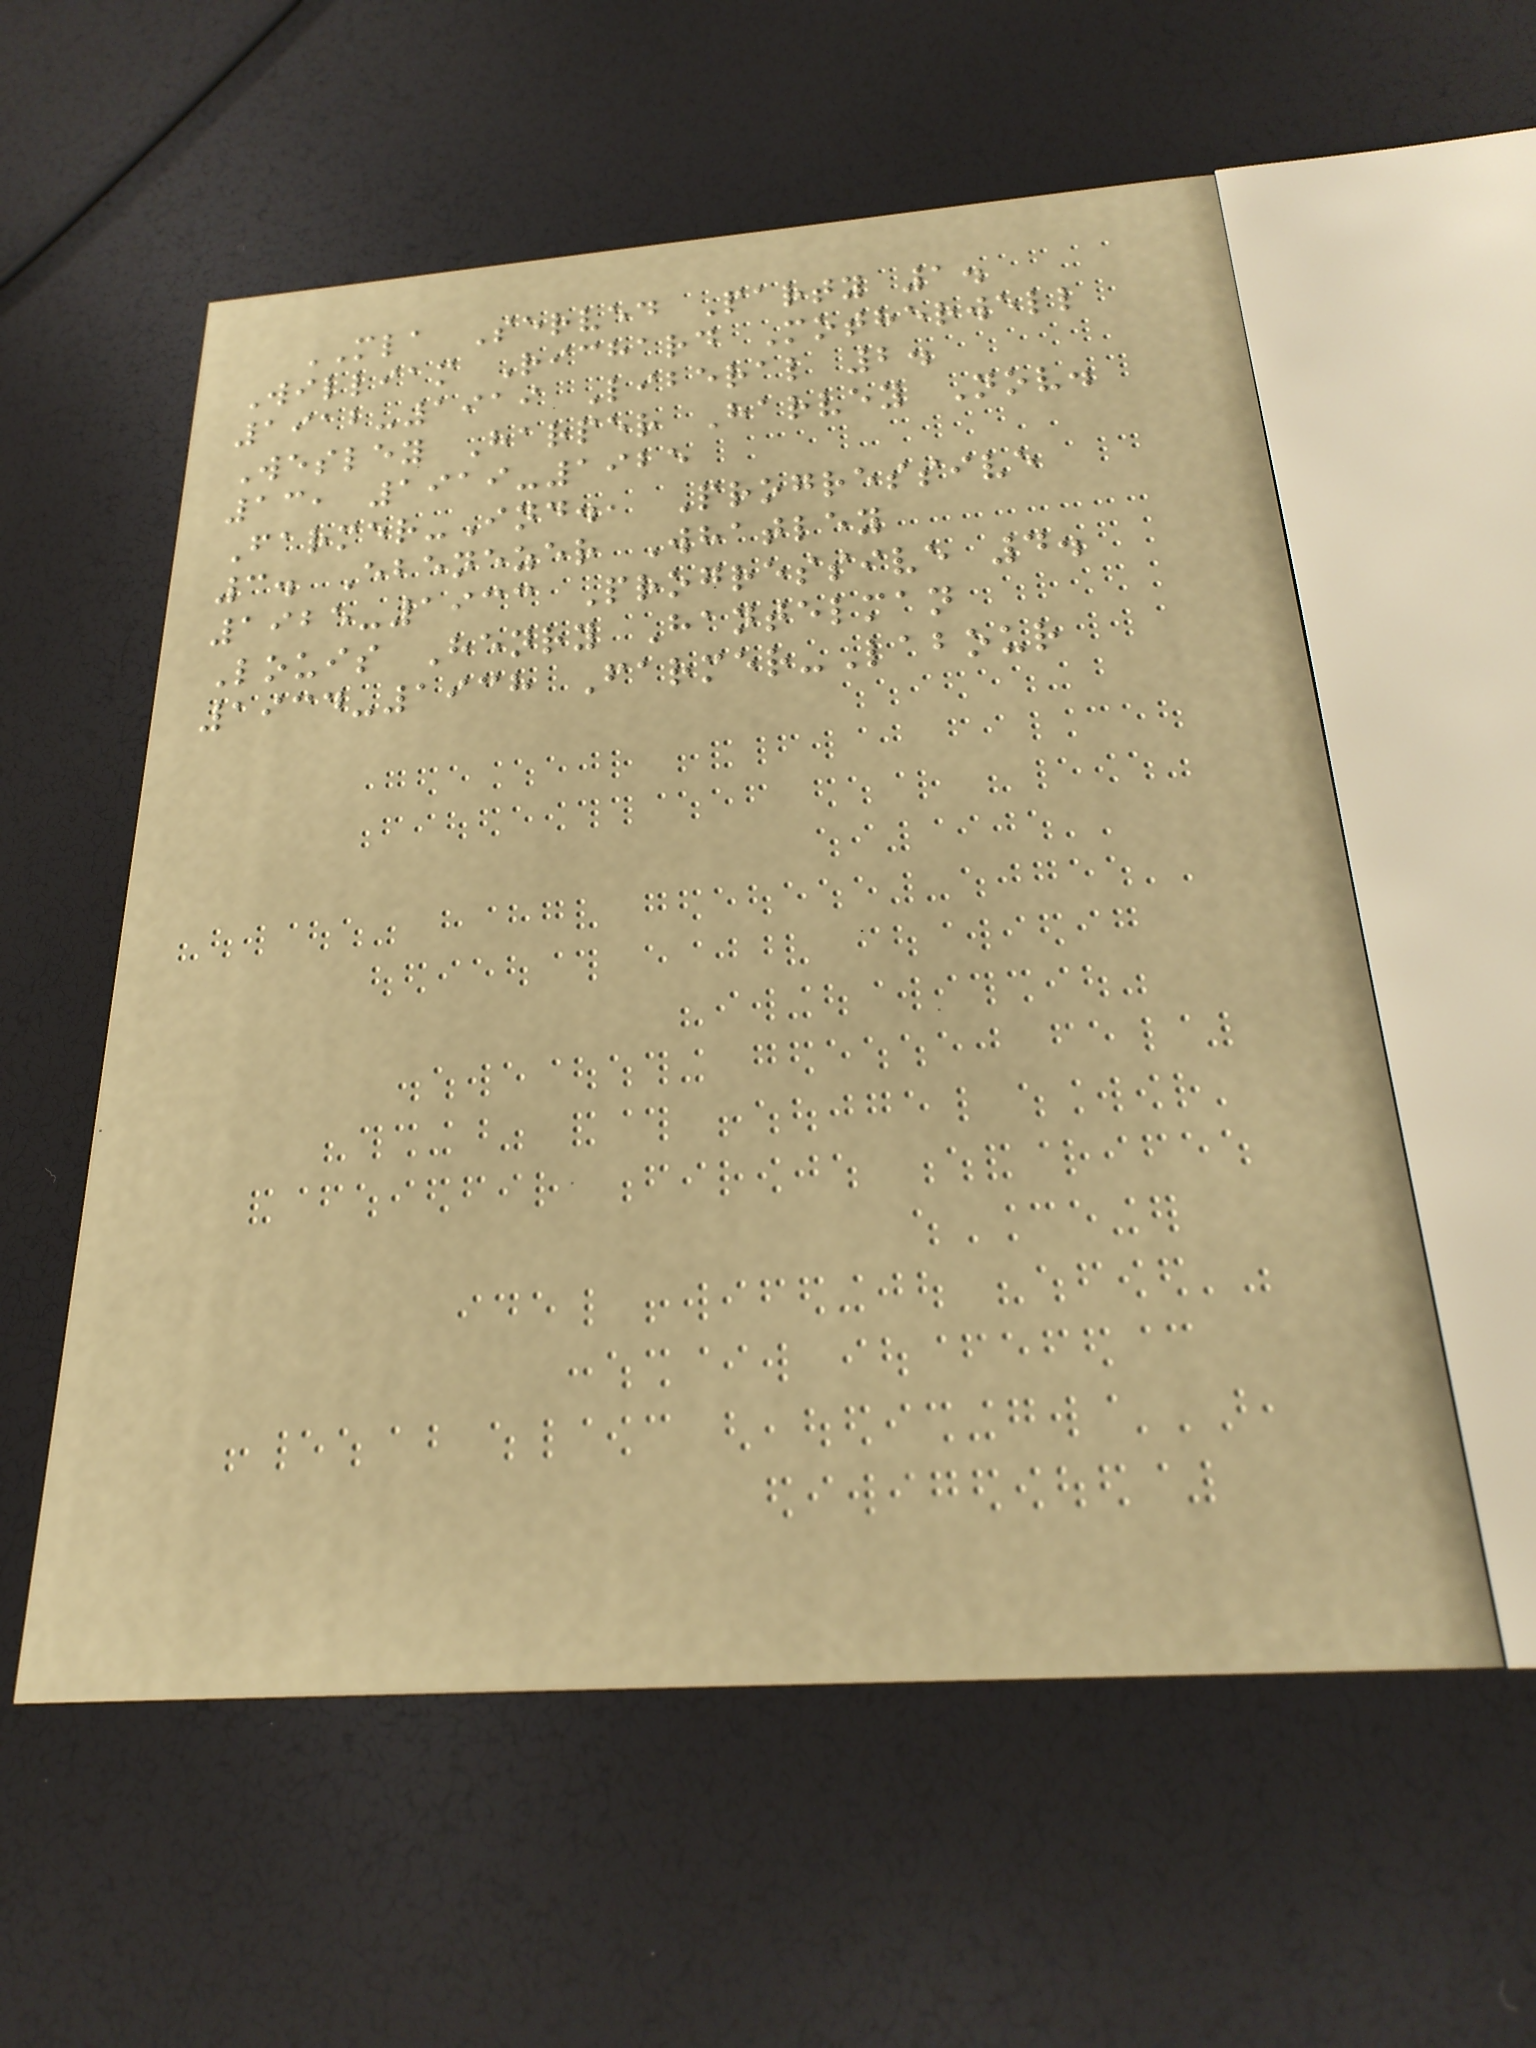MLA Served Party 1.
William Richard Motherwell
1912-1919 Liberal 2.
Wesley Harper Harvey Nov.
13, 1919-1925
Farmer-Ind., Progressive
3. Ebenezer Whatley
1925-1933 Progressive 4.
Louis Henry Hantelman
1934-1938 Farmer-Labour
